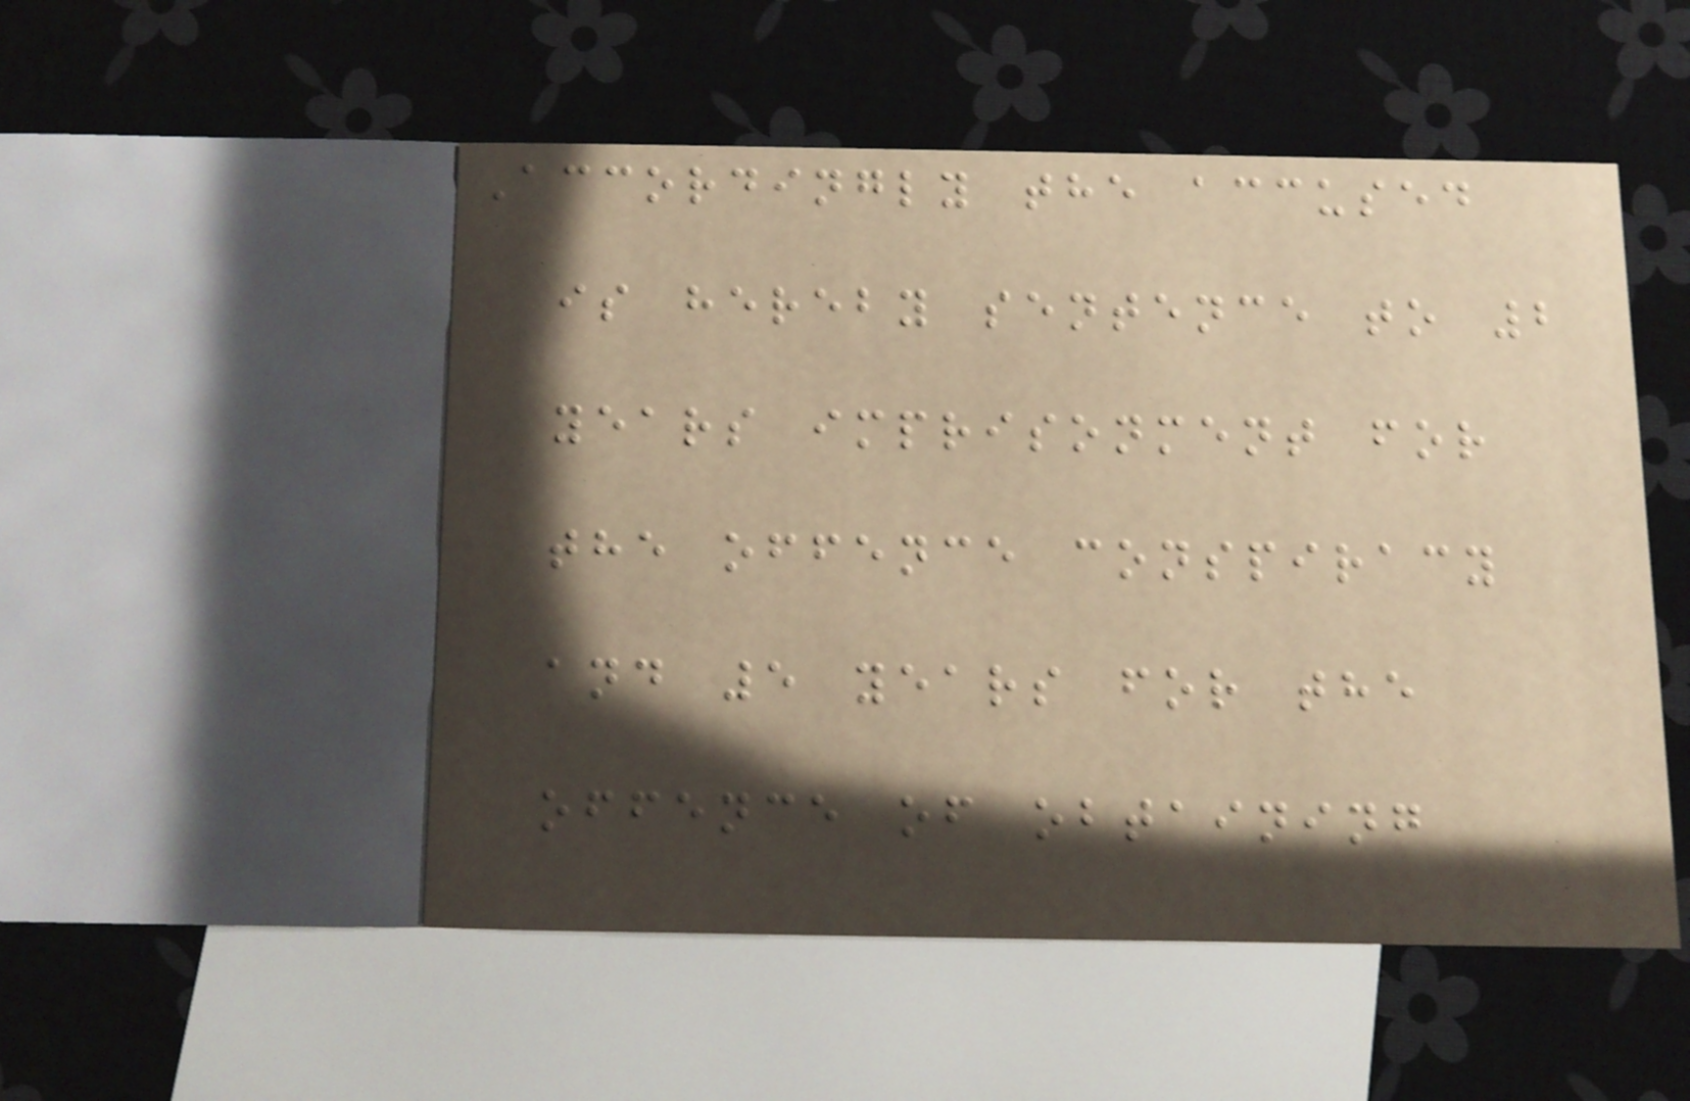Accordingly the accused
is hereby sentence to 2
years imprisonment for
the offence conspiracy
and 5 years for the
offence of obtaining
